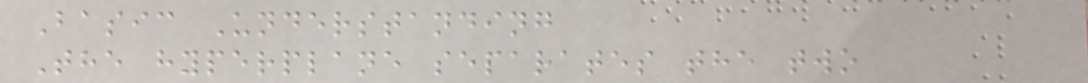Basic Understanding
The hyperplane separates the two
